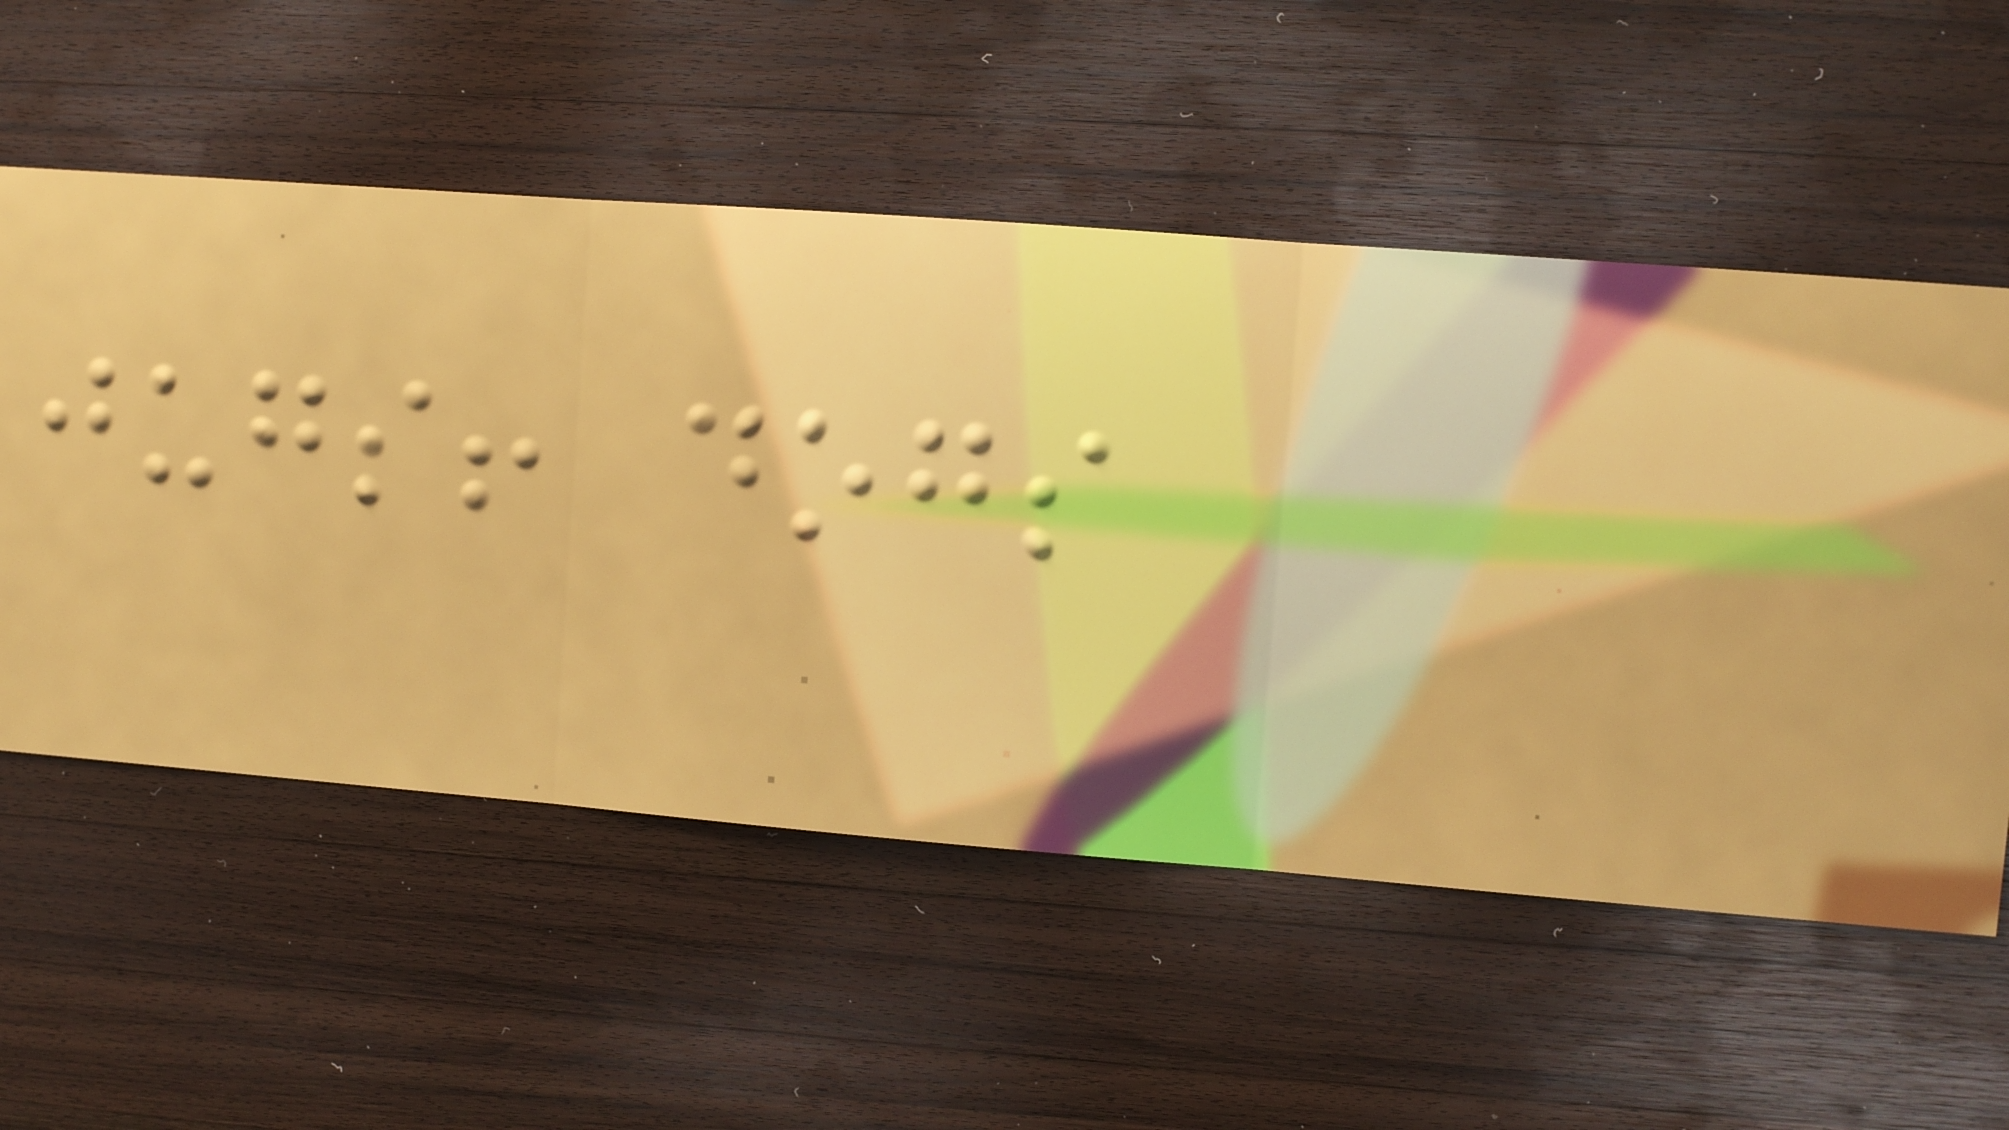jugs! dogs
